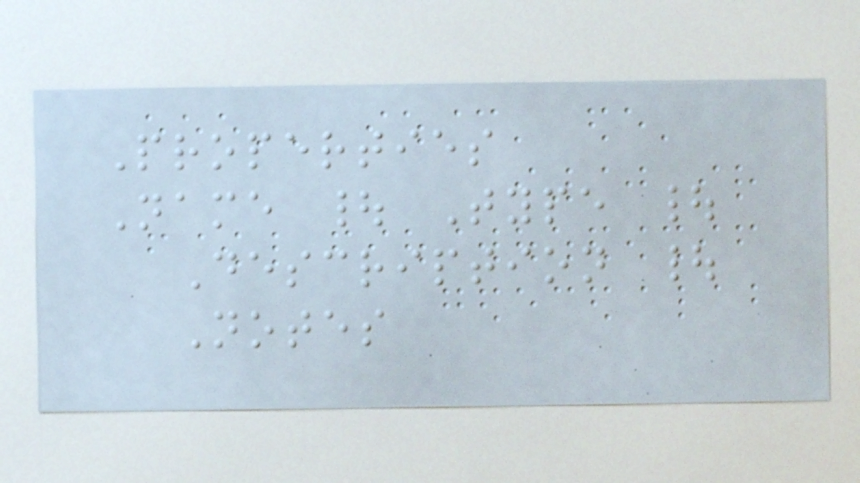Properties
Name | Type |
Description |
Notes
